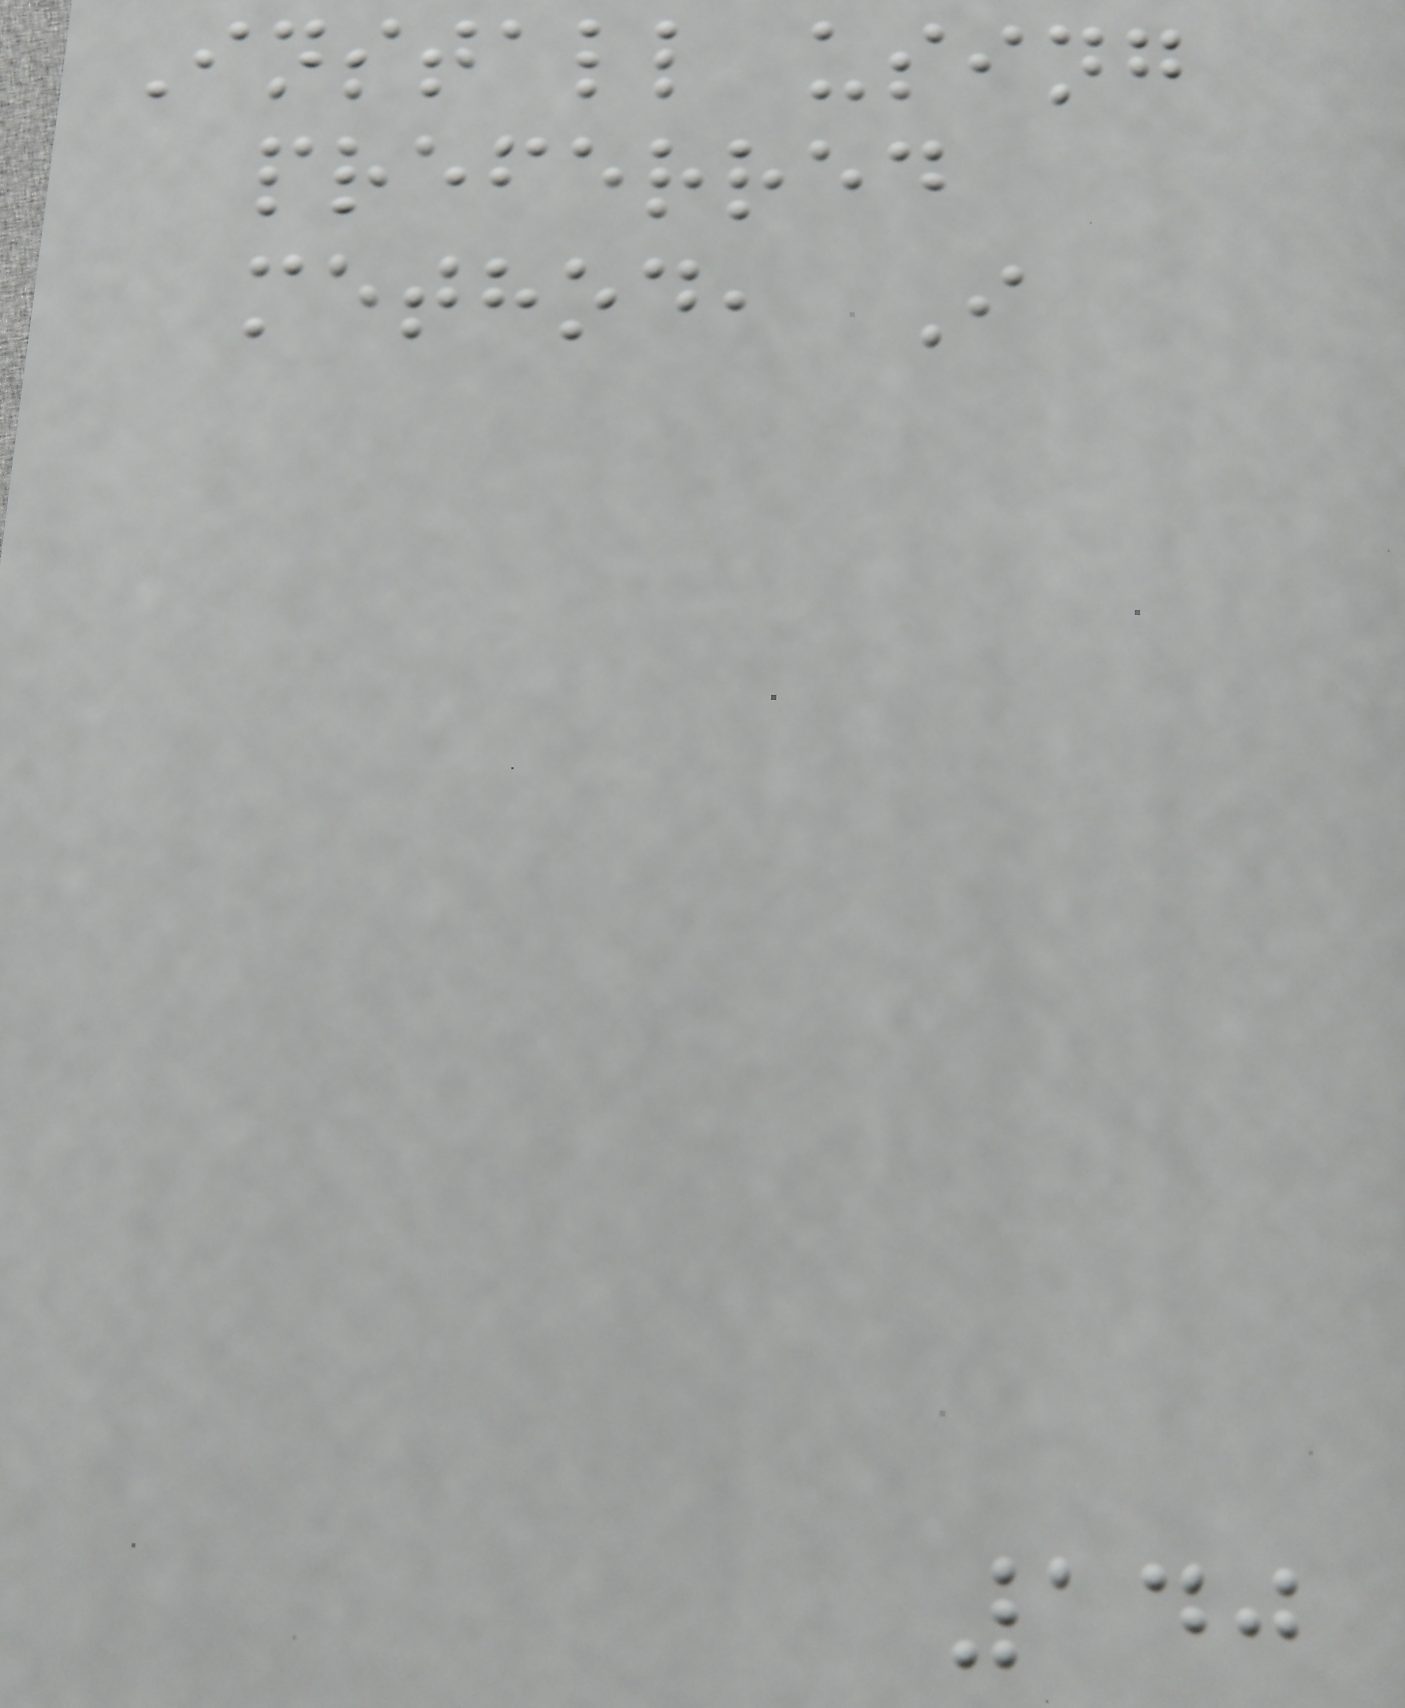Install using
preferred
method, I
140
